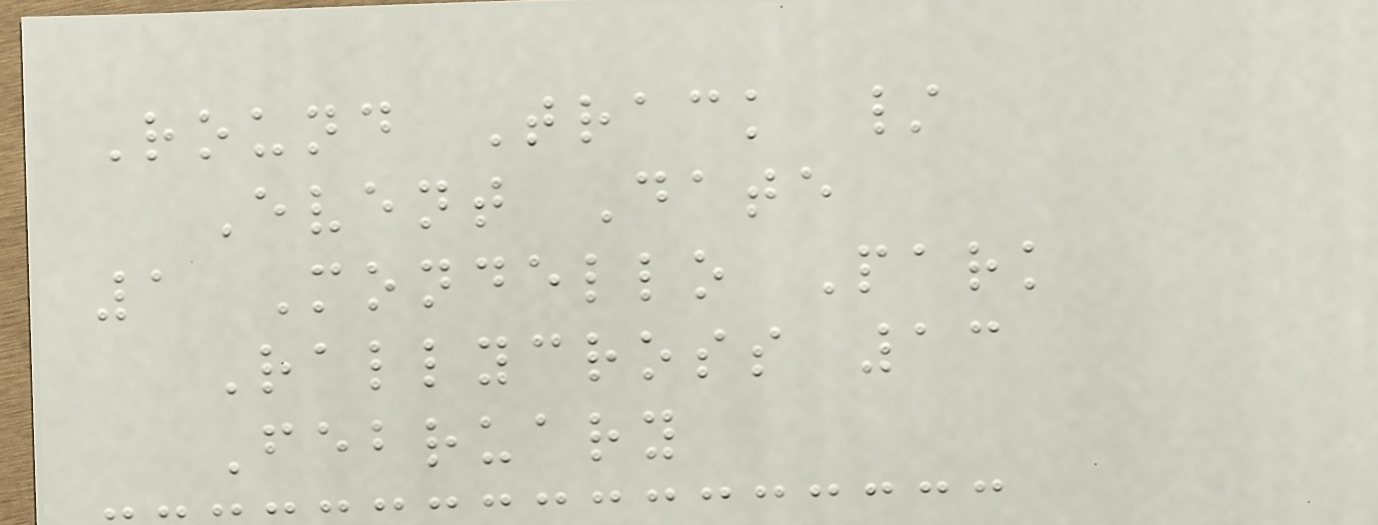Round Track /
Event Date
1 Mondello Park
Rallycross 13
February
